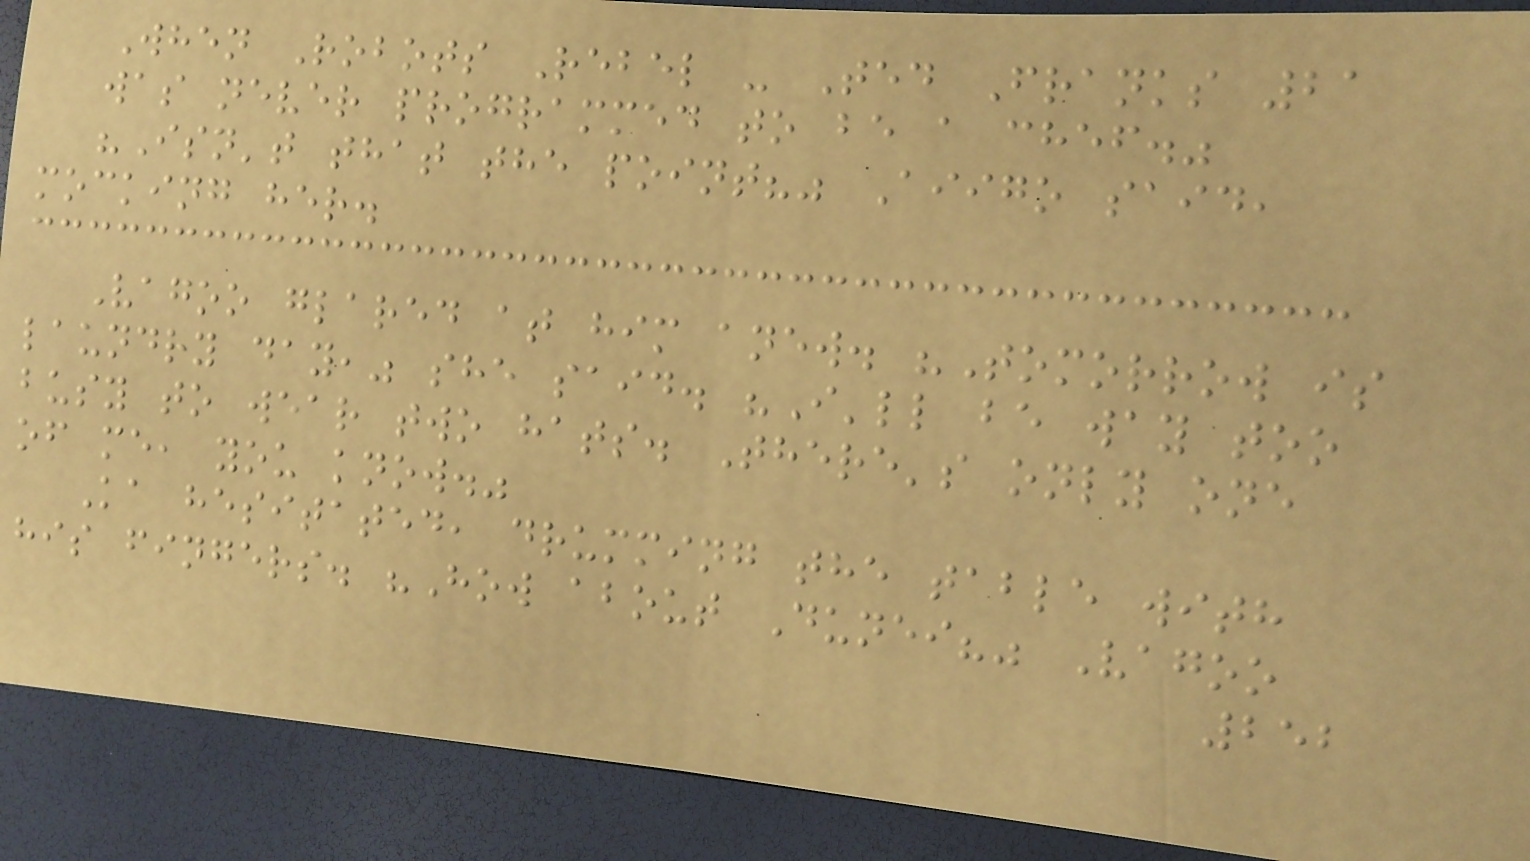When Robots Rebel - Ted Franks 21
was never programmed to be a chef."
"Isn't that the point?" Aiigo said,
mocking her.
Vagoo glared at him anew. "Tomorrow is
laundry day," she said. "I'll be way too
busy to wear two hats. There's only one
of me, you know."
Ka hesitated, drumming the table with
his fingers. "How about Dunei?" Vagoo
252
